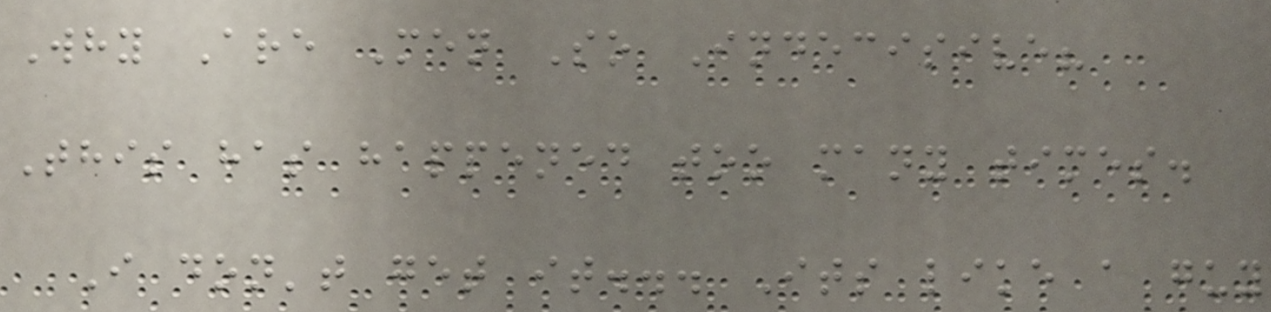Why Are Men So Indecisive?
This has happened too many times.
I don't get it... Its like a guy
